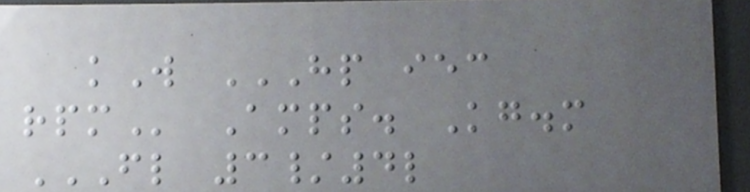kW HP IEC
RPM Amps. Kg.m
FL 3/4L
